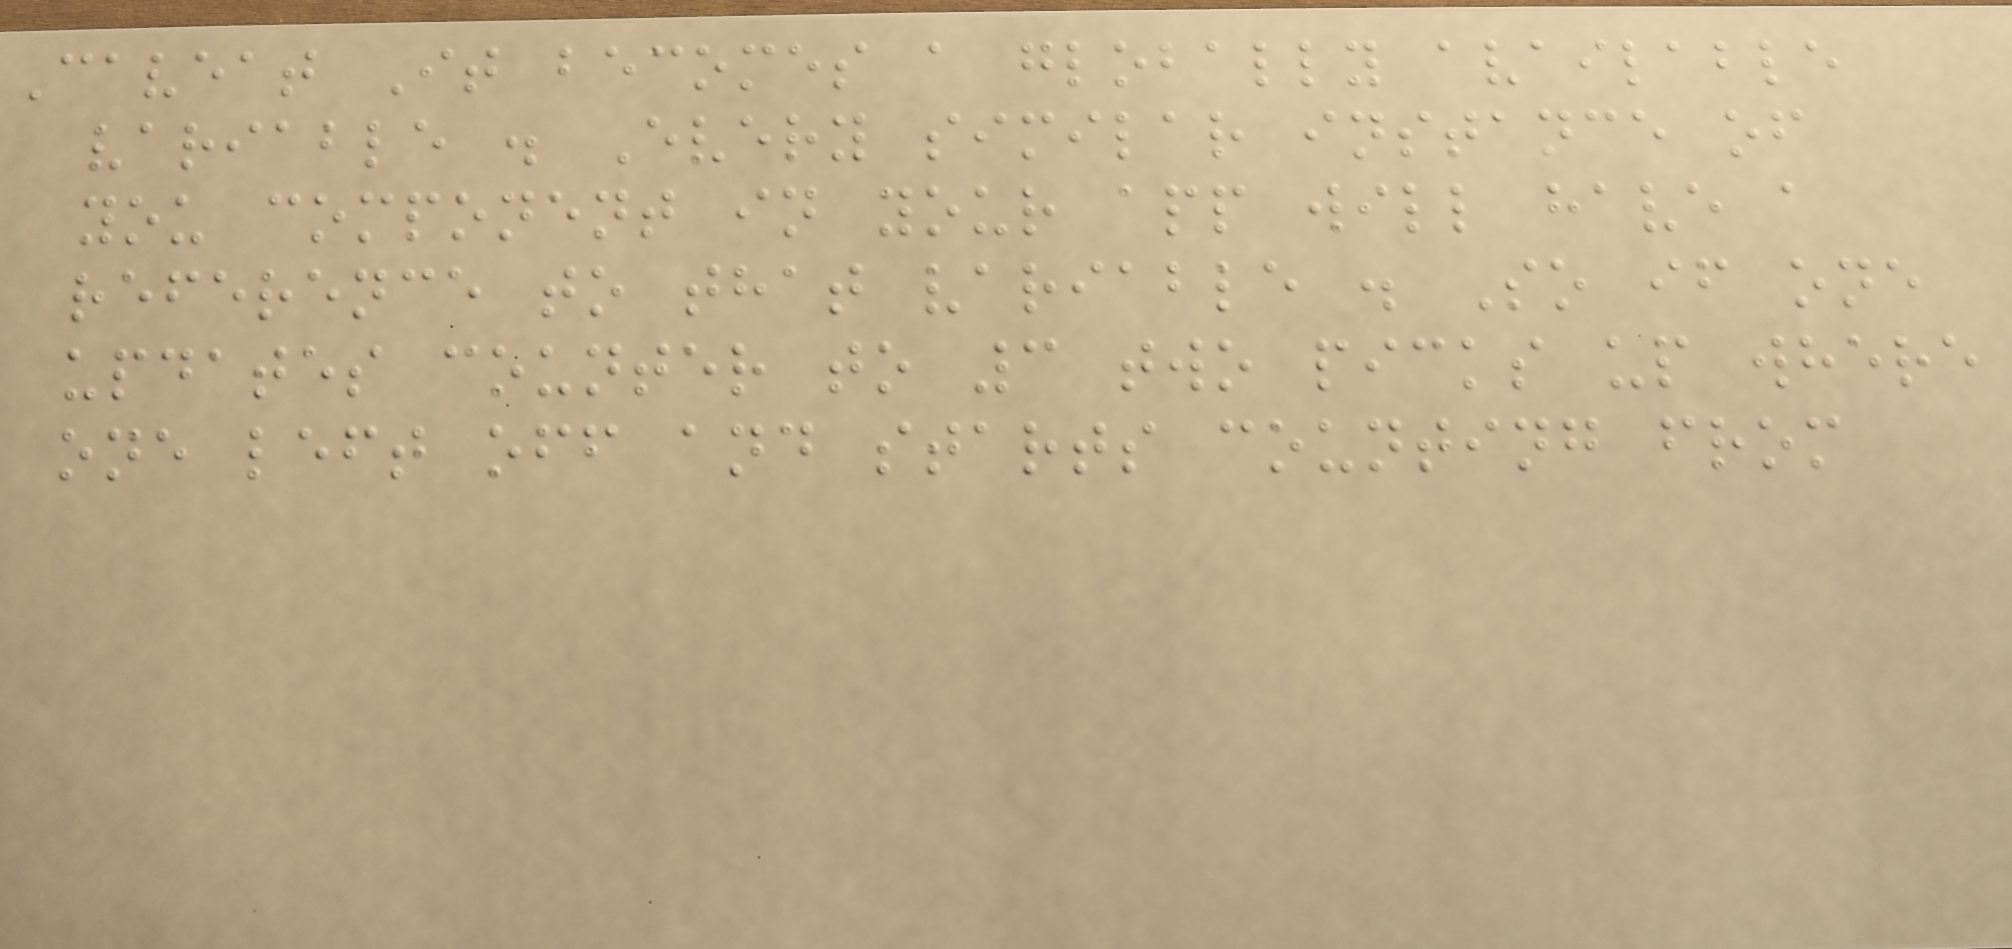Caveat It becomes a globally available
variable . Every similar instance of
you component in your app will have a
reference to that variable . So if one
updates counter to 3 two picks up where
one left off and starts counting from
